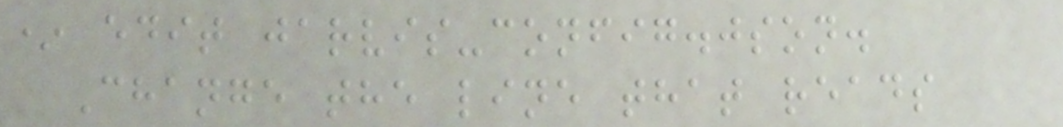* edit jarvis-config.json.
Change the line that reads
